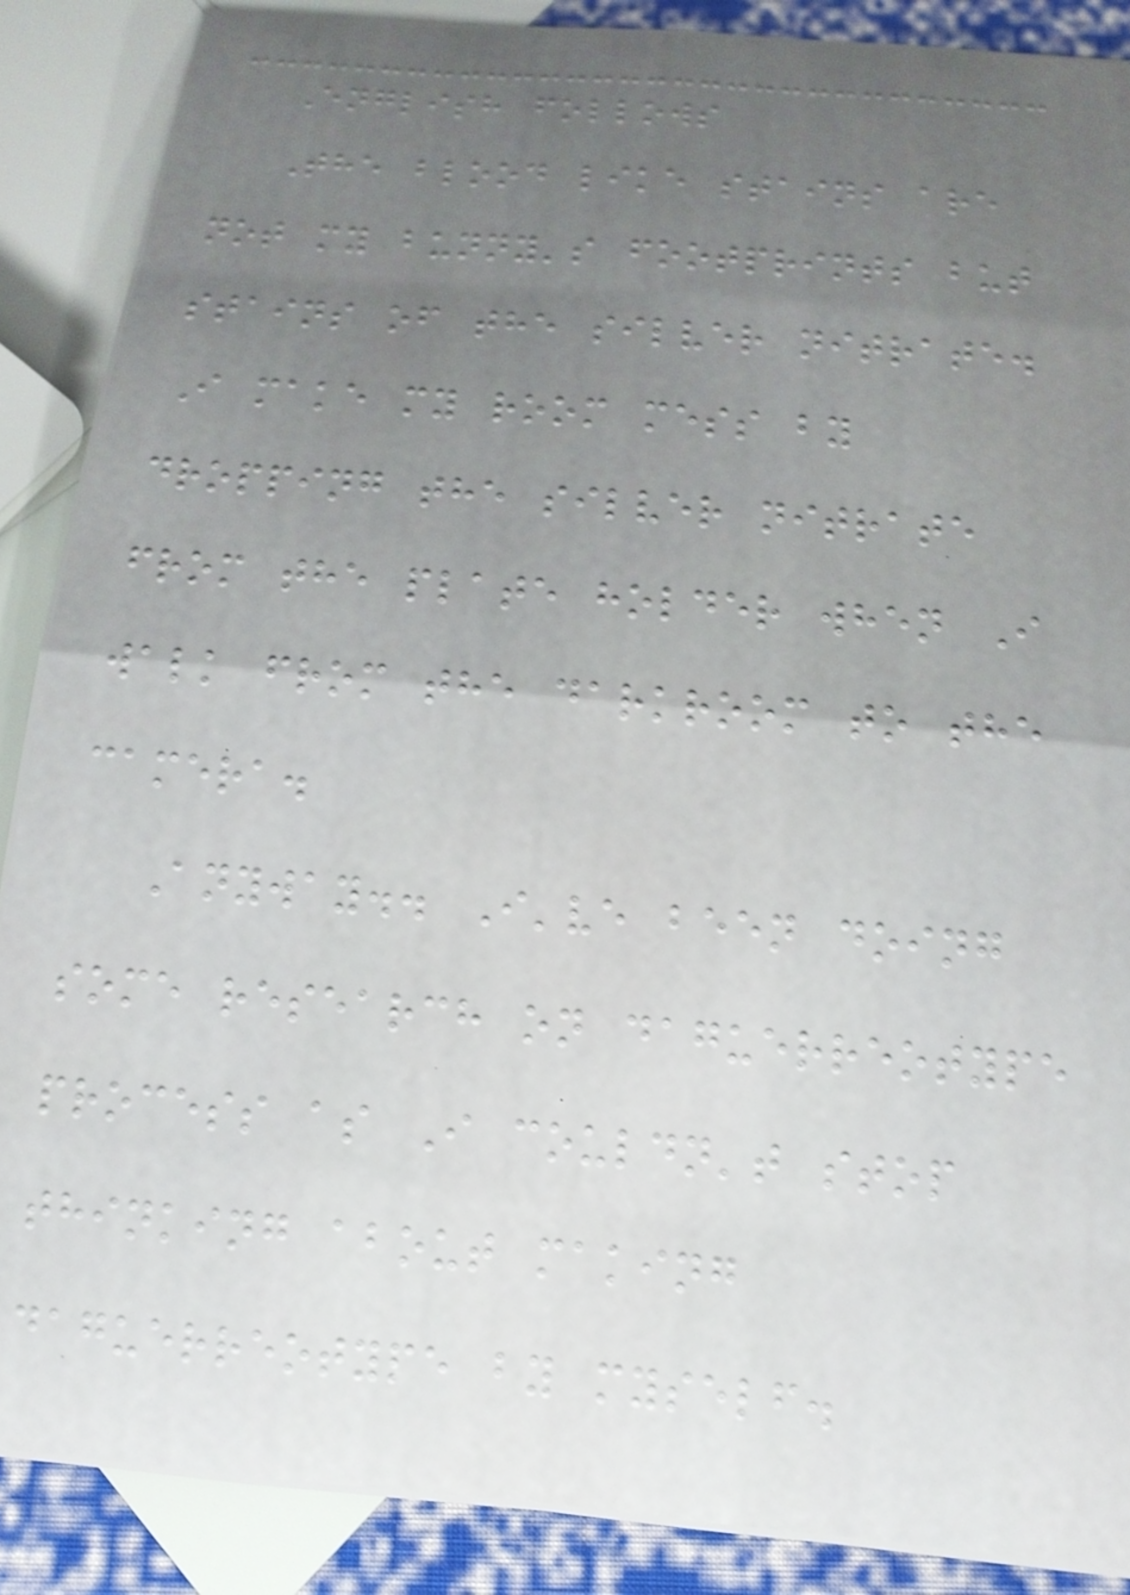English follows
The blood like stains are
not my bunny's footprints but
stains of the silver nitrate.
I make my room mess by
dropping the silver nitrate
from the plate holder when I
walk from the darkroom to the
camera.
Anyway.. I've been doing
some research on daguerreotype
process as I couldn't stop
thinking about making
daguerreotype by myself.
